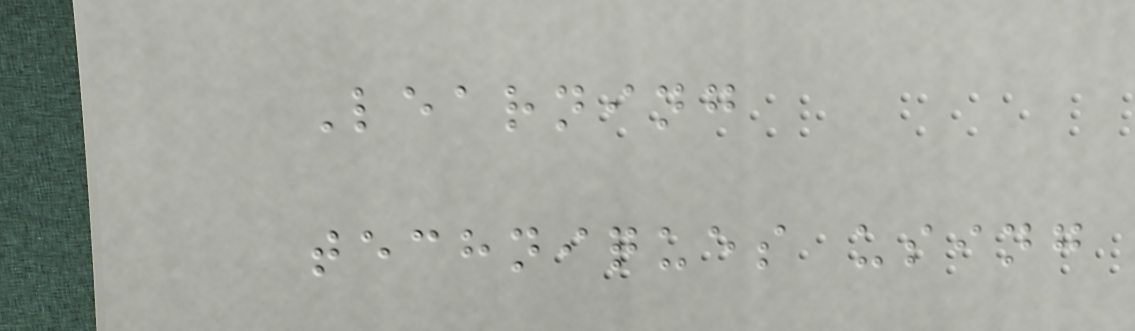Learning
techniques using
